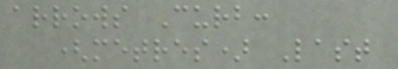arrows Curb:
(metres) Last
